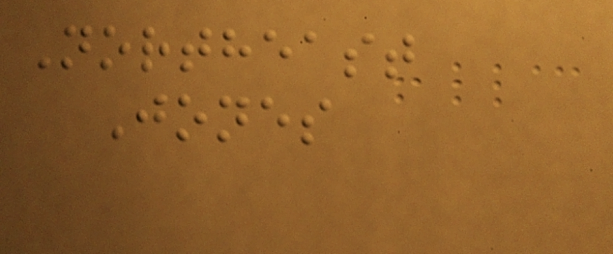Northeast
Jones
